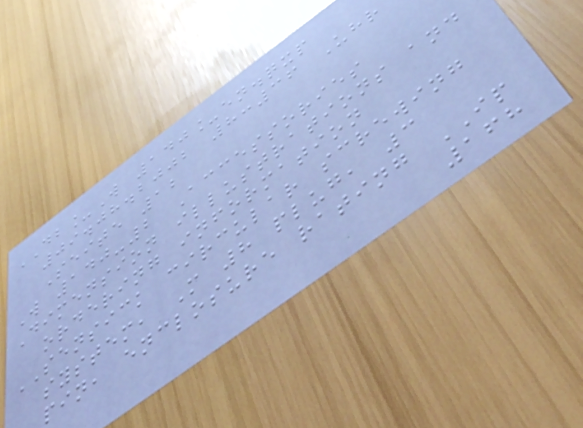DB_W 140_en.qxp
09.08.2002 8:36 Uhr
Seite 12
W 140-2 Accessories
Dimension illustrations and
ordering information
SENSICK circular screwing
system, M 8 plug, 3
pin, enclosure rating IP
168
